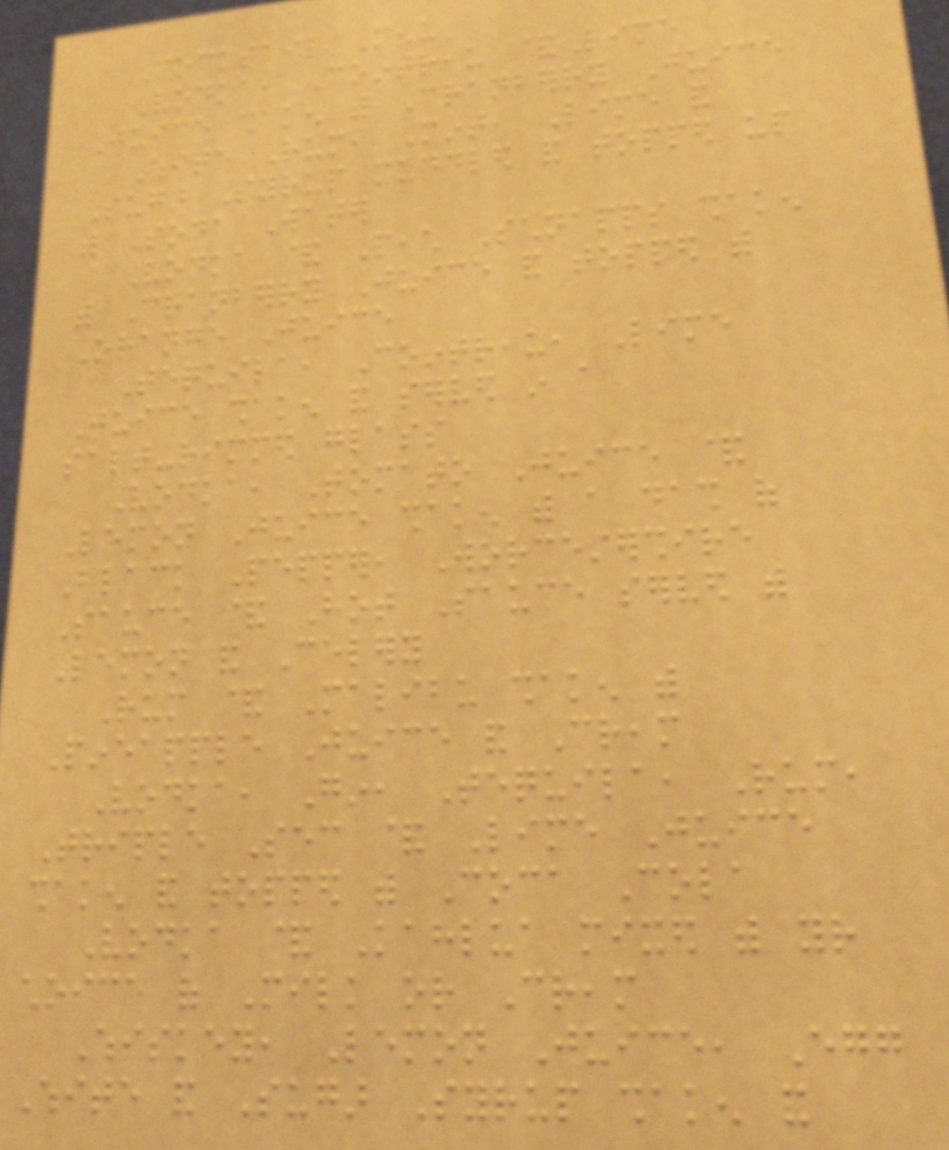Cocktail Menu
Vodka, Cointreau &Lime
Juice shaken with Cranberry Juice
White Rum, Mint, Lime and
Sugar Syrup muddled and topped up
with Soda Water
Vodka & Peach Schnapps shaken
with Cranberry Juice and topped with
Orange Juice
Tequila, Cointreau, Lime
Juice shaken and served in a
salt-rimmed glass
Vodka, Tomato Juice &
Lemon Juice shaken with a dash of
Black Pepper, Worcestershire
Sauce & Hot Sauce served with
Lemon and Celery
Rum & Malibu shaken with
Pineapple Juice and Cream
Vodka, Gin, Tequila, Rum,
Triple Sec & Lime Juice
shaken and topped with Coca Cola
Vodka & Kahlua mixed with your
choice of Milk or Cream
Whiskey, Lemon Juice, Egg
White and Sugar Syrup shaken and
